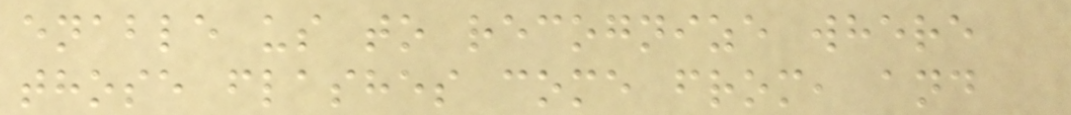enable us to recognize where
those flashes come from, and
